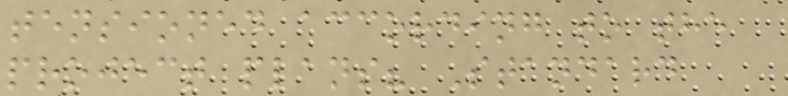tensioned according to the
project plans? Standard
